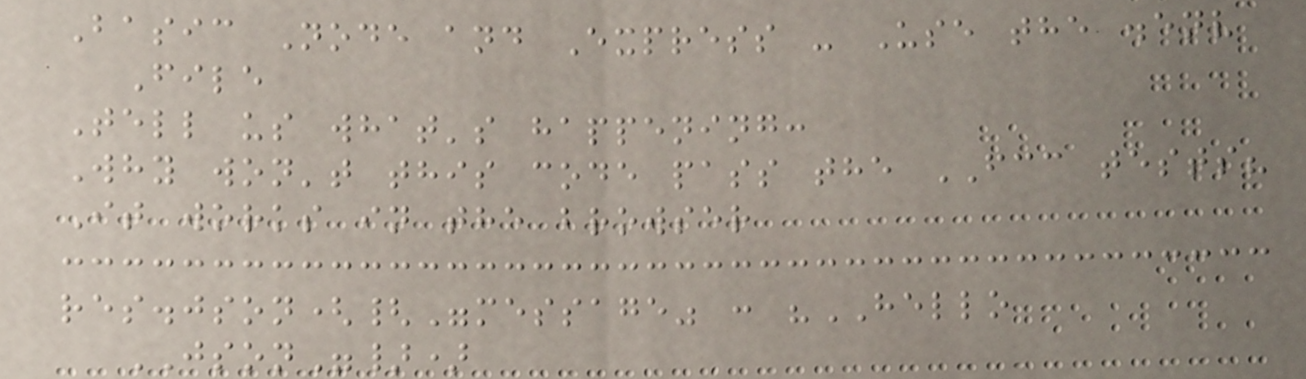Basic Node and Express - Use the .env
File
Tell us what's happening:
Why won't this code pass the FCC tests?
It works in the browser
res.json({"message" : "HELLO
JSON"})
